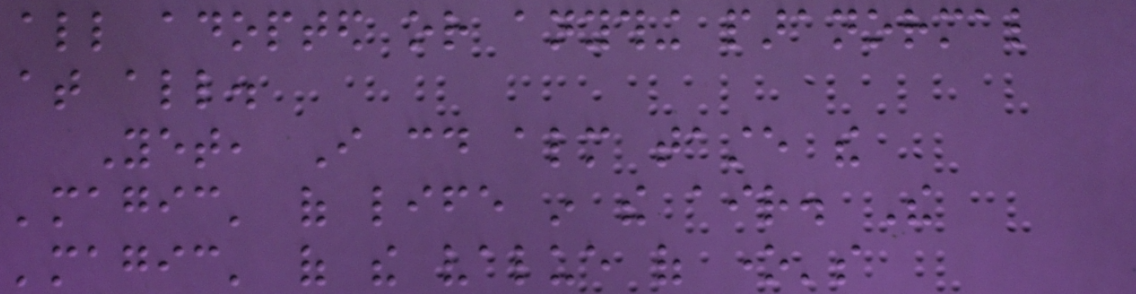all adopted or anything paranormal
at all.
Yet, I could almost taste the
'magic' of life in the air. The
'magic' of the value of one's
